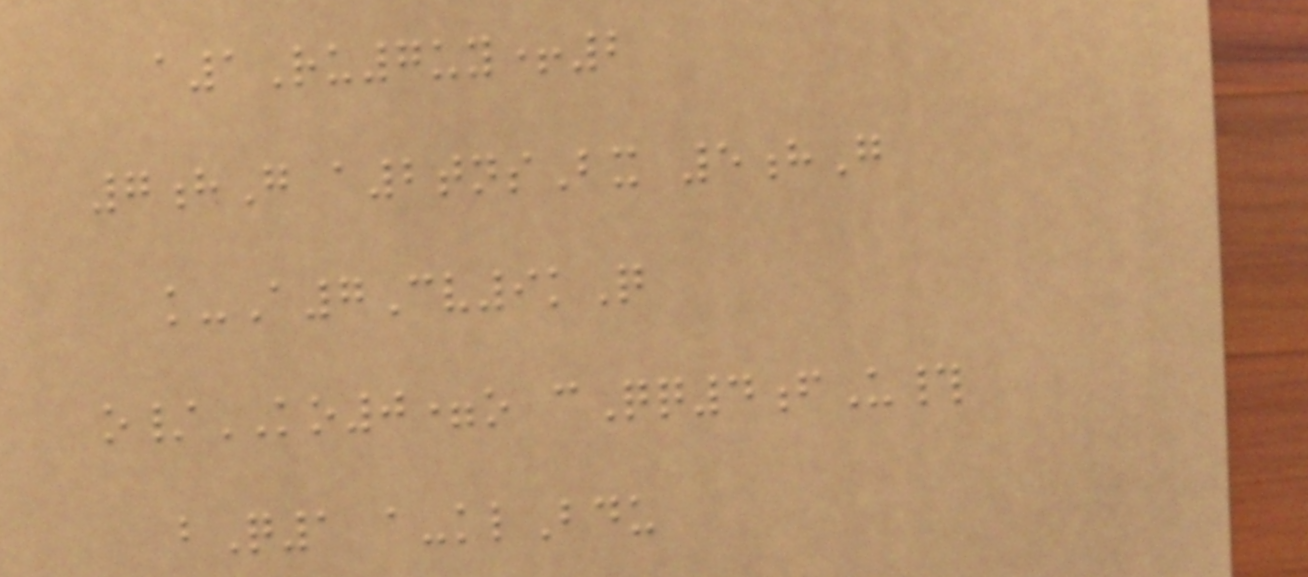a1Ru7uy+2
7hG a2tnsBx 5hG
k-A7Cv9kQ
o/KO0=o cQq4fU#
bQ1 a-klBdu
